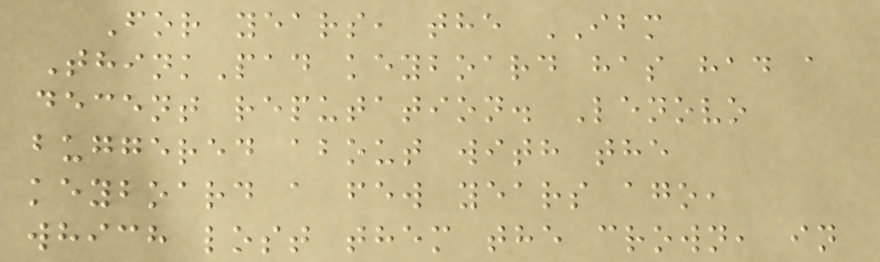For years, the IBM
ThinkPad keyboard has had a
decent reputation. Lenovo
buggered about with the
keyboard a few years ago,
which lost them the crown, in
